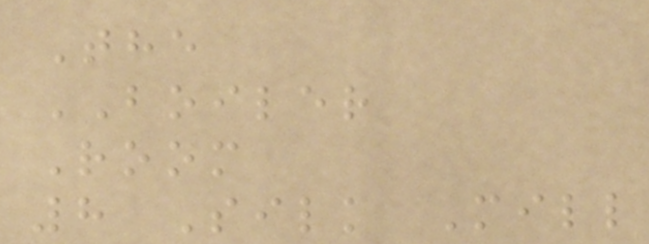The
BOILER
Room
8 Silk Mill
